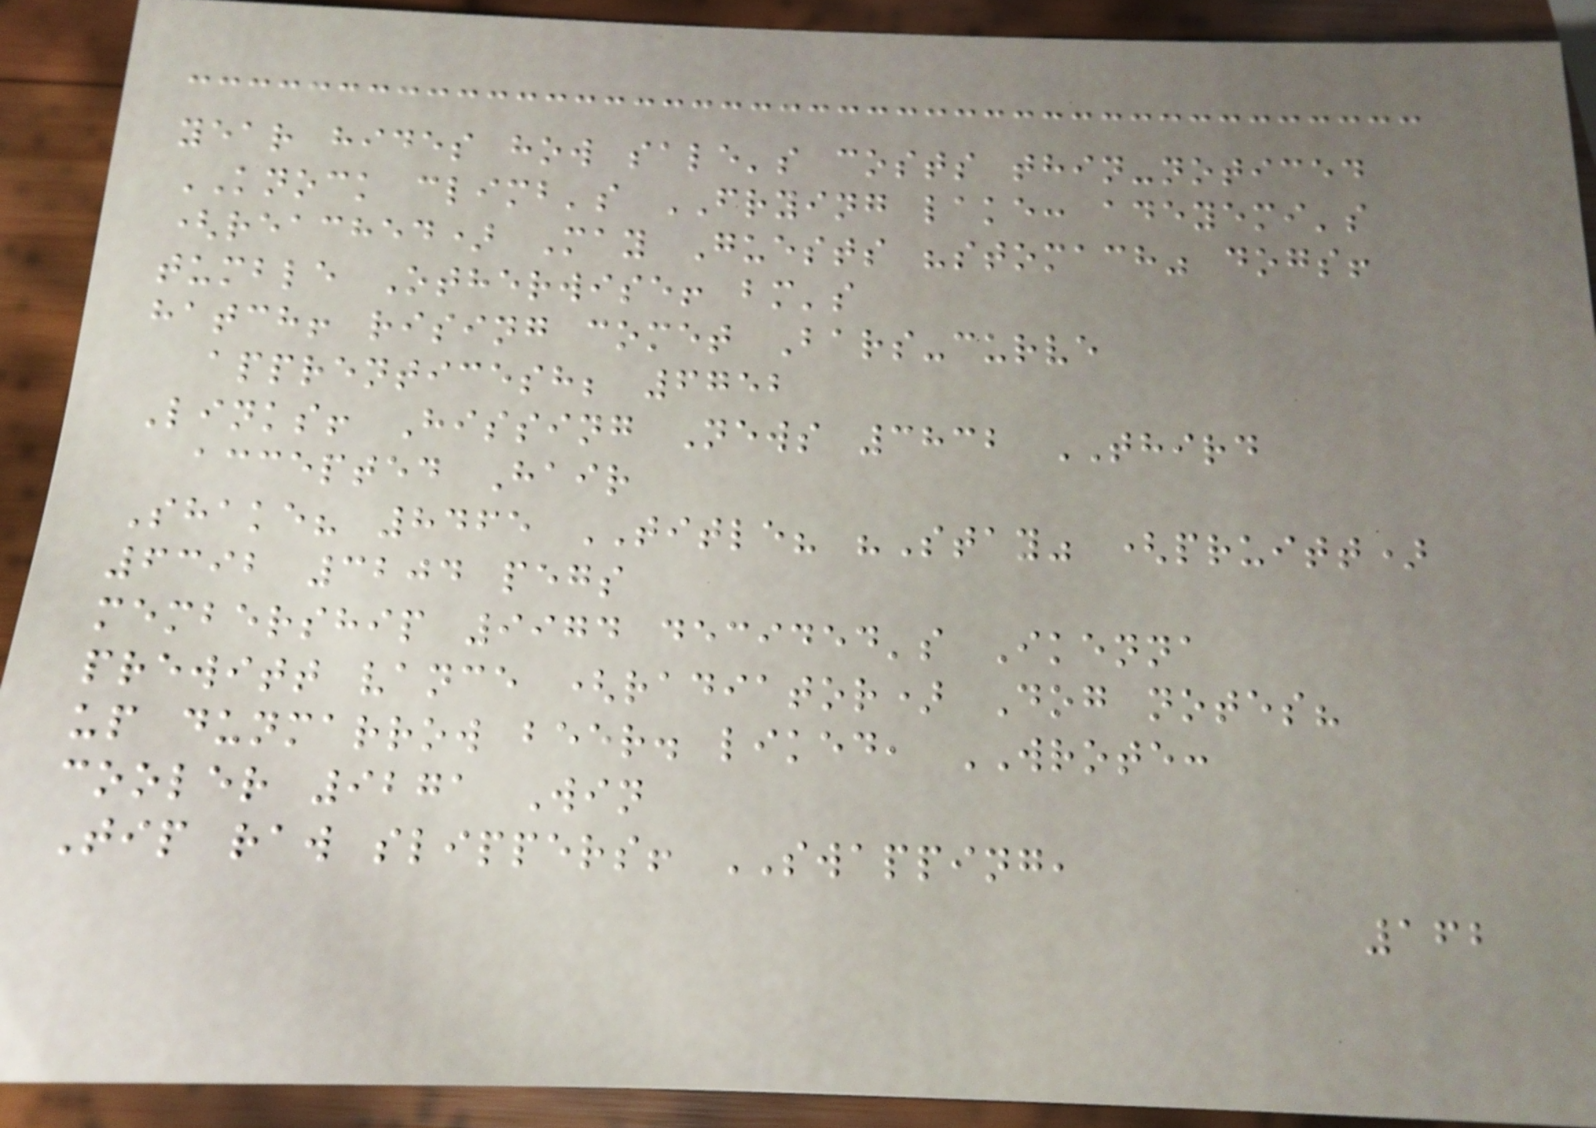year hides how sale's costs thin-noticed
KNOCK climb's FRYING lake: adeyemi's
(reached) May Guests "stomach" dogs!
tumble Otherwise! bm's
hatch! rising comet Bars-curve
apprenticesh; 6752
Links! Hissing News 3832 THIRD
accepted Hair
Shake? 8465 TITLE? "Stay" (pruitt)
6392 3204 pegs
membership 9974 decided's Ikenna
prewitt vance (radiator) Dog notes?
up dunmarrow beer. liked, WROTE:
cooler 9271 Win
Tip raw slippers! SWAPPING,
162
